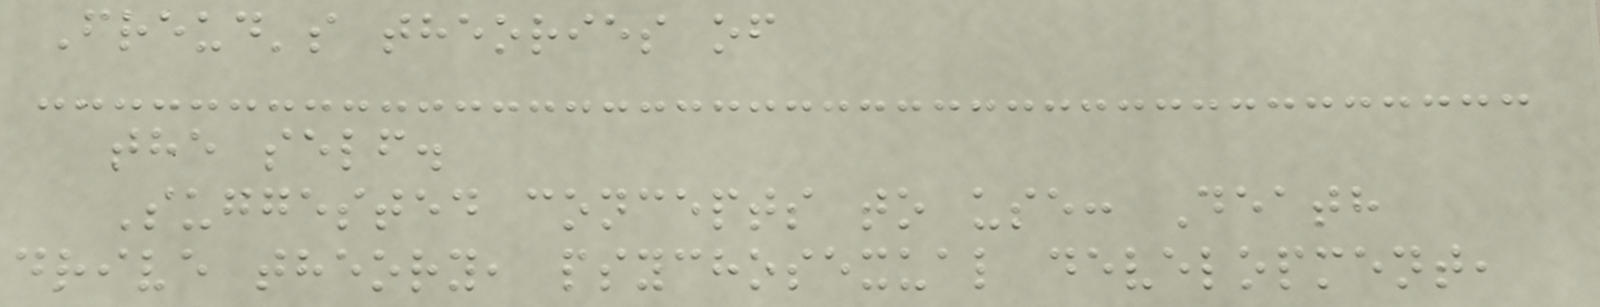Freud's theories of
the self.
Suggested concepts to use: Death
drive theory, psychosexual development,
